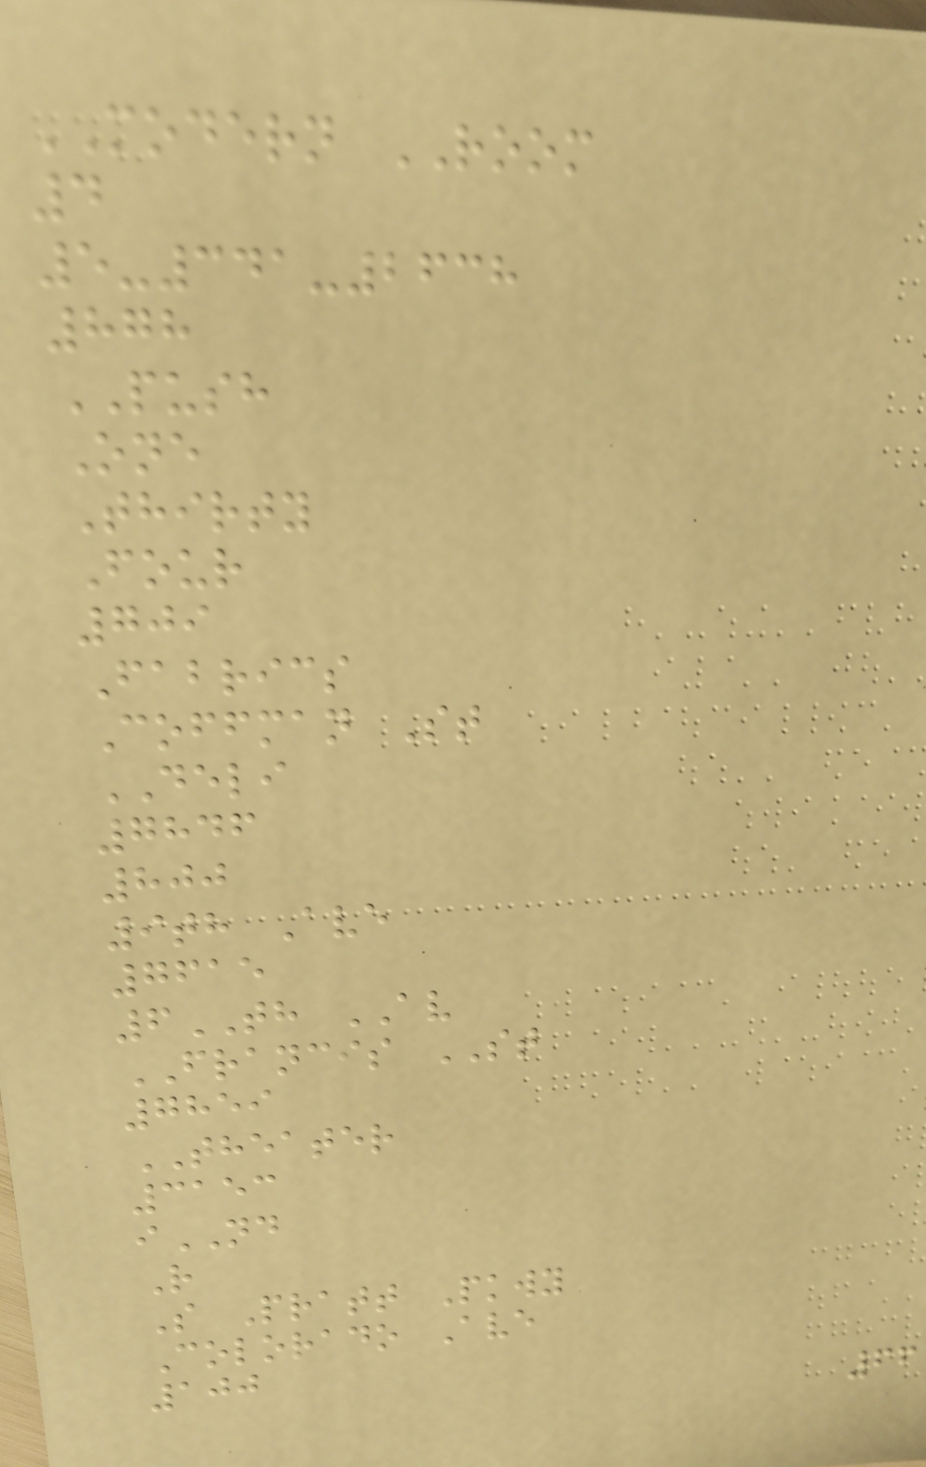MODERN ROOM
4
5-341-2638
878
PUSH
One
Thirty
Four
709
Fabrics
Coffman St
DELI
7846
800
9th Ave
7615
6TH AV
FRANCIS ST
7859
THEATER
3153
iND
R
S Pratt Pkwy
Colorado Ave
100
66
